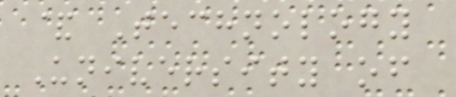& Technology
University of
